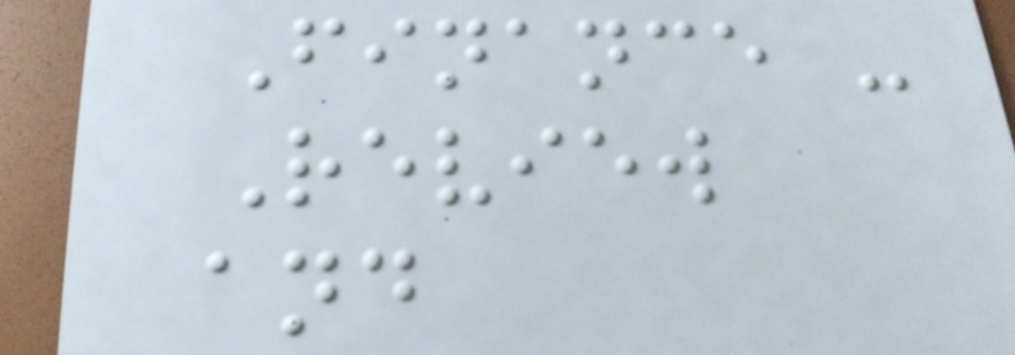Finance -
Review
and
